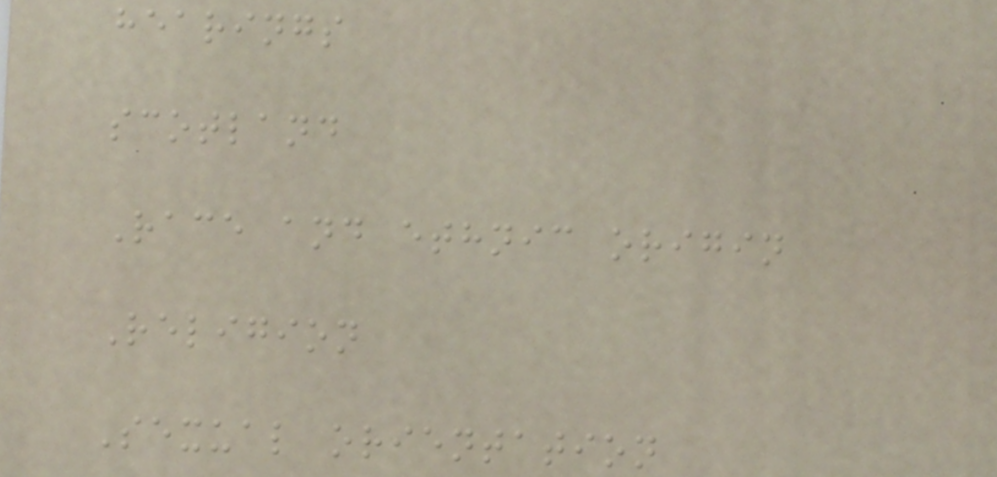hearings
scotland
Race and ethnic origin
Religion
Sexual orientation
